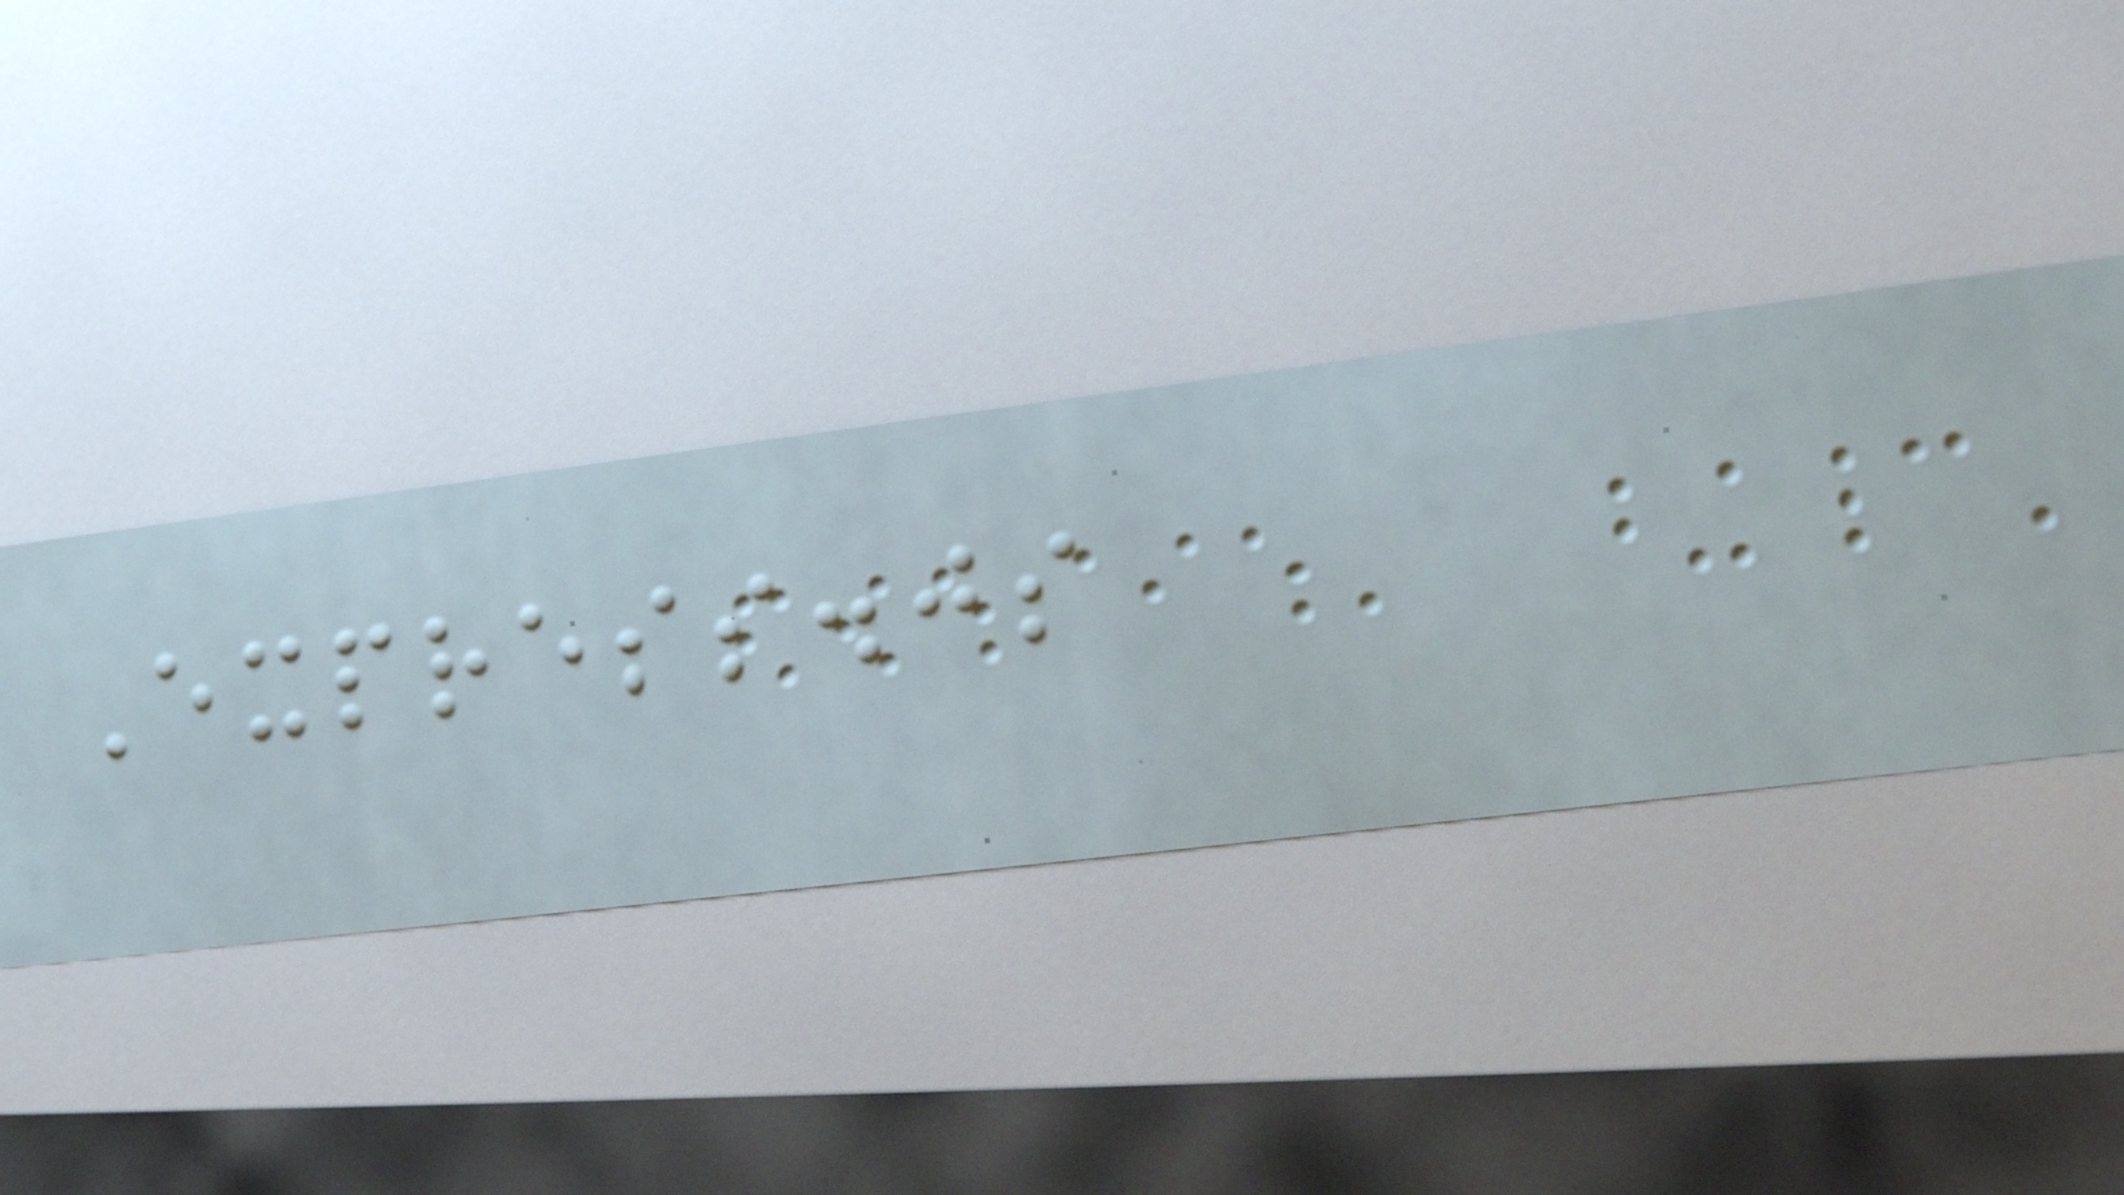Express.js
